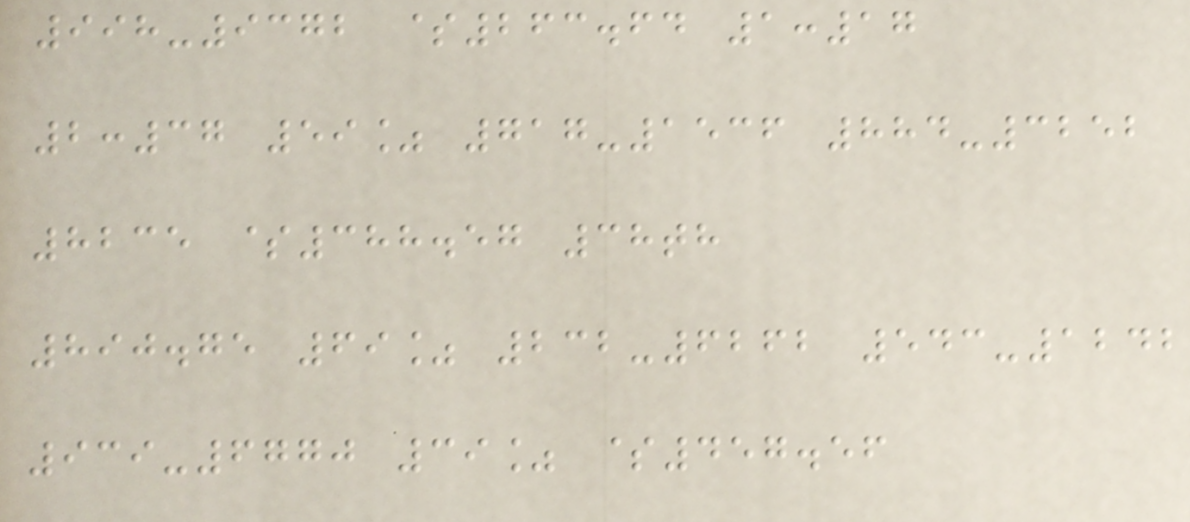998-9372 $263.64 1:17
2:37 59% 717-1536 884-3252
8235 $388.57 38th
890.75 69% 232-6262 543-1242
939-6770 39% $457.56
